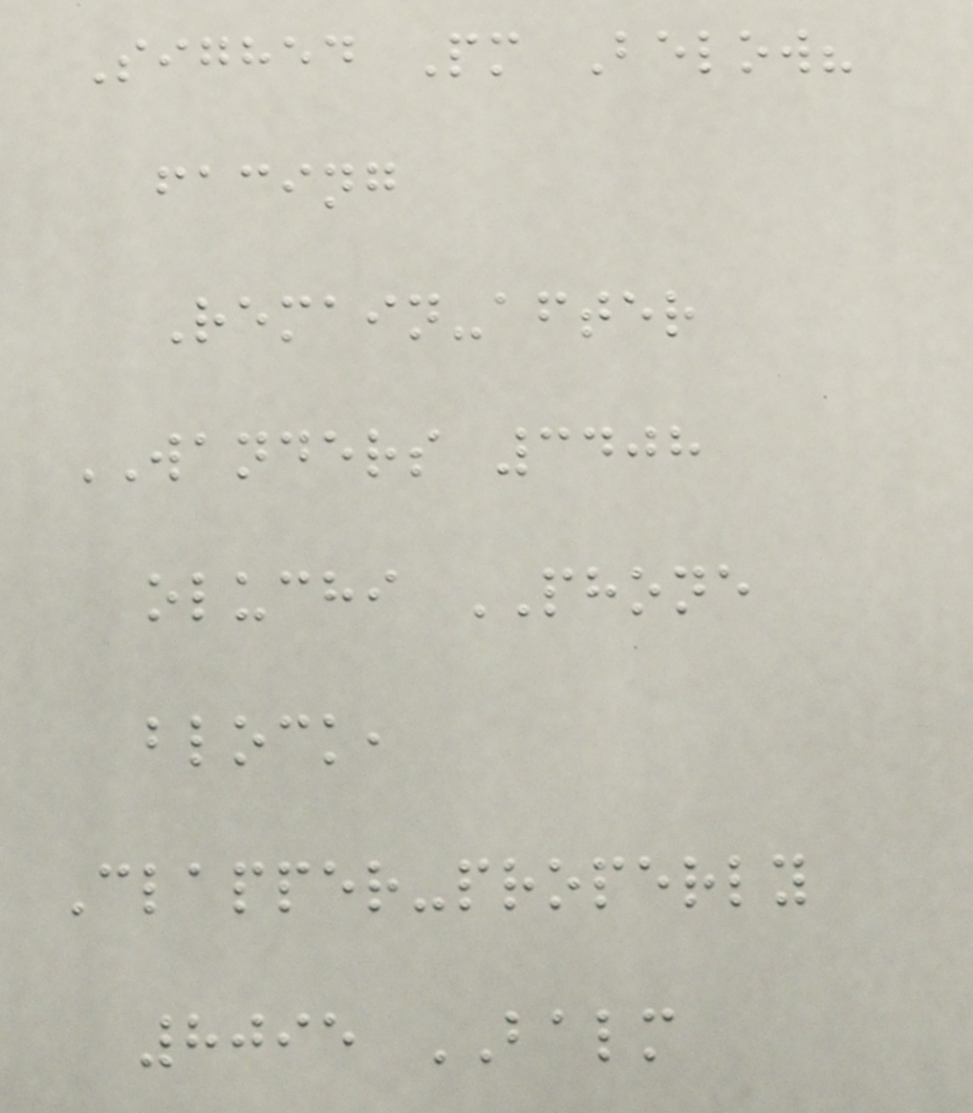Sighed Pm Below?
facing
Remain-after
WANDERS 3408
oluchi PHONE
block,
Clapper-properly
8095 BALM
